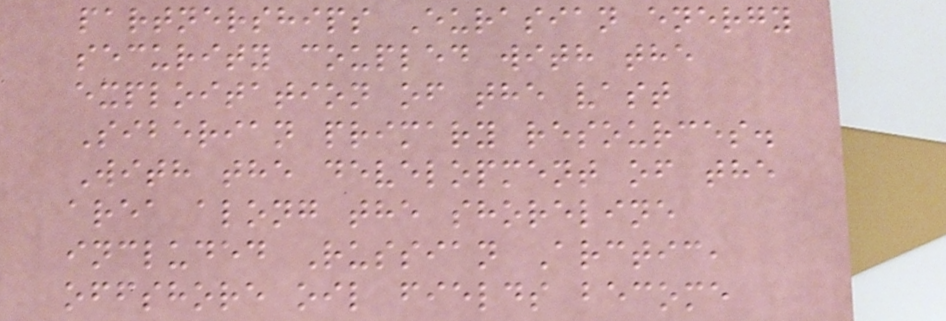partnerships Eurasian energy
security coupled with the
exploitation of the vast
Siberian primary resources.
With the development of the
area along the shoreline
included Russian Arctic,
offshore oil fields become
